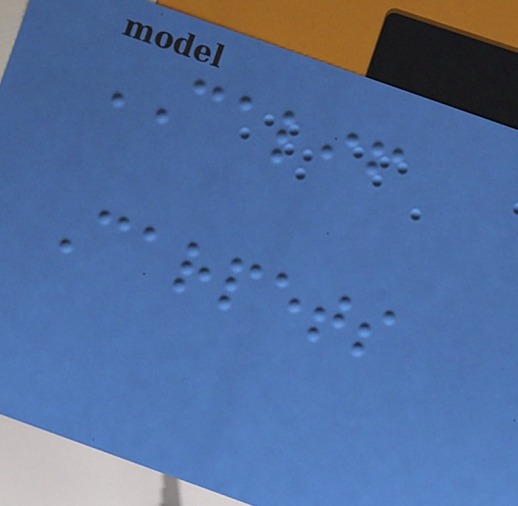CALIF
Carpets
